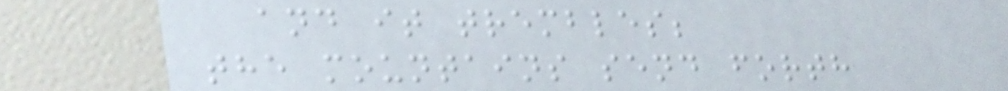and it trembles;
the mountains send forth
